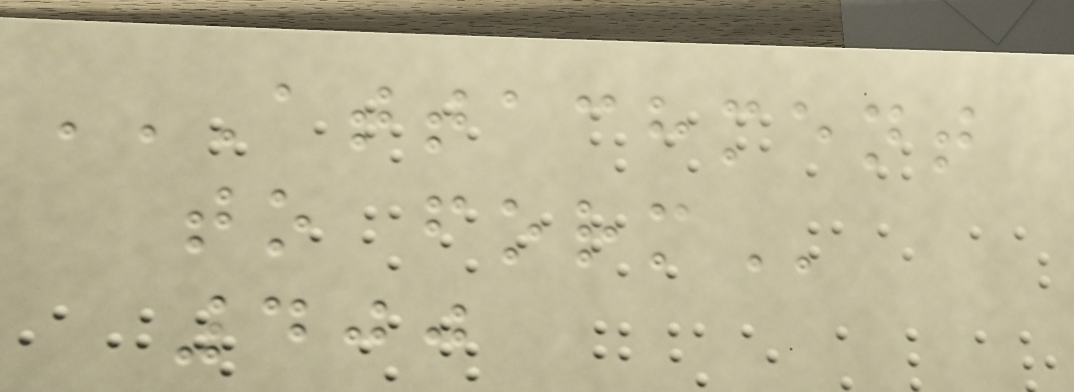ATTACHMENT
TO FORM
400
